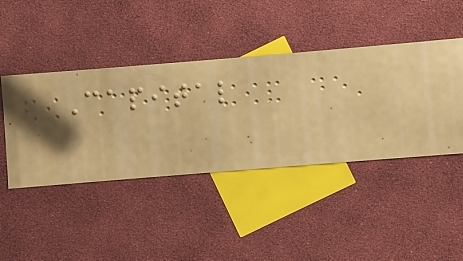Capital
